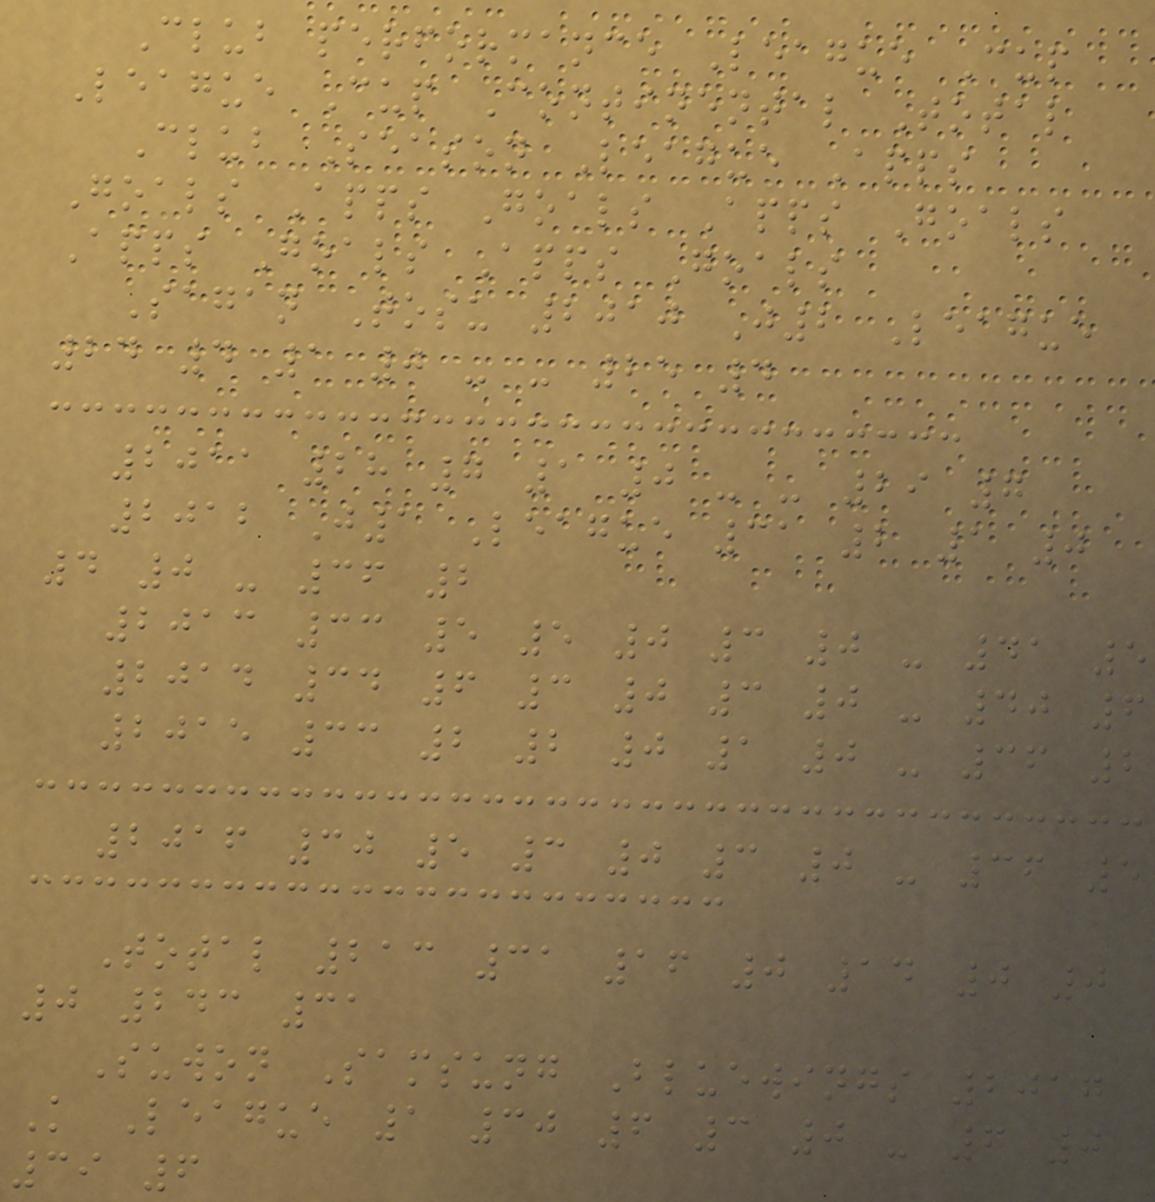Club performance League Cup
League Cup Continental Total
Club Season League Apps
Goals Apps Goals Apps Goals
Apps Goals Apps Goals
Sagan Tosu 2010 J2 League
24 4 1 0 - - 25 4
2011 28 7 1 0 - - 29 7
2012 J1 League 31 2 1 0
4 0 - 36 2
2013 33 5 5 0 3 0 - 41 5
2014 34 6 3 0 3 0 - 40 6
2015 33 2 2 0 1 0 - 36 2
2016 30 5 3 0 3 0 - 36 5
Total 213 31 16 0 14 0 0
0 243 31
Suwon Samsung Bluewings 2017
K League 1 30 6 3 0 - 6 0
39 6
